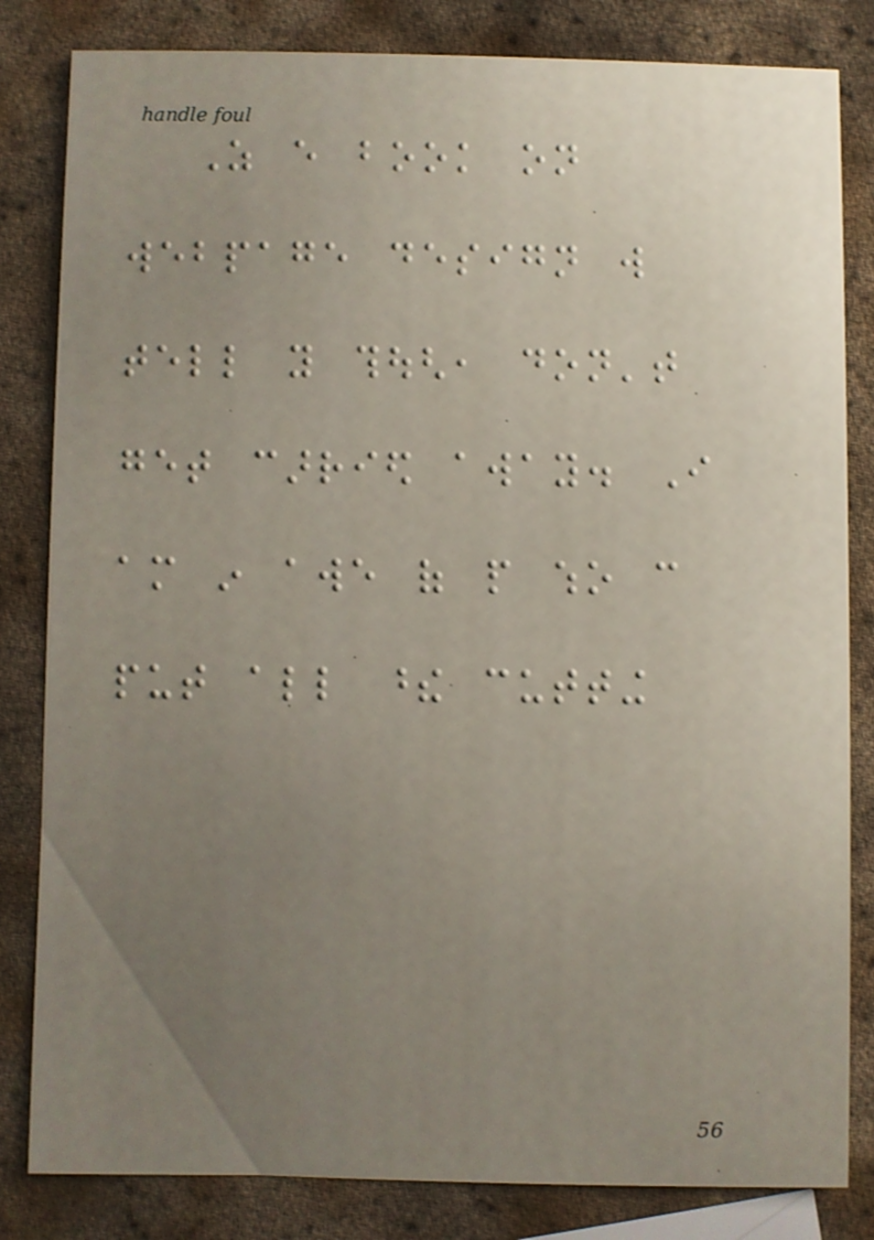As every book on
webpage design will
tell you though, don't
get carried away. I
am in awe of people who can
put all these cutting
